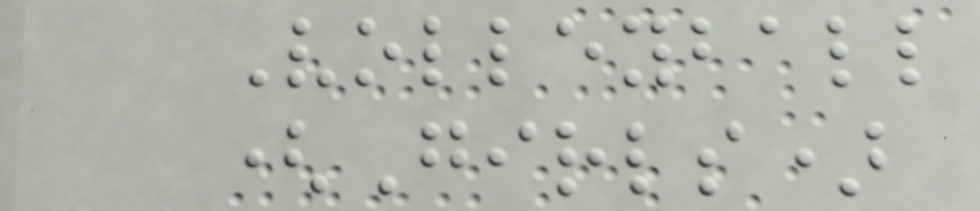Volleyball
(Girls)
